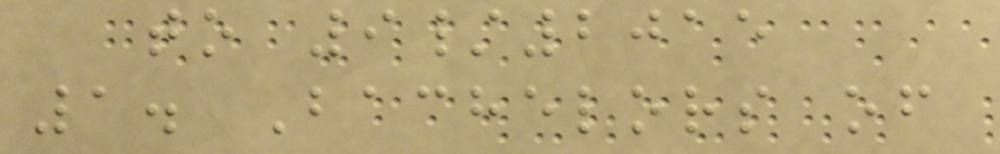to 9/2015
1. Bachelors of
